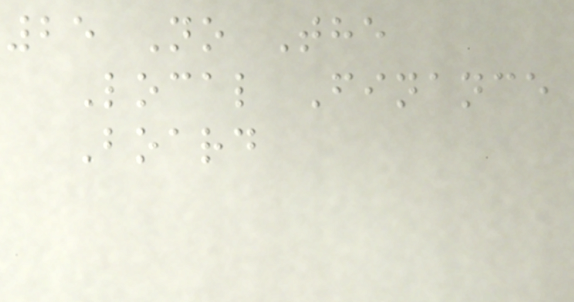25 No The
Local Finance
Board
